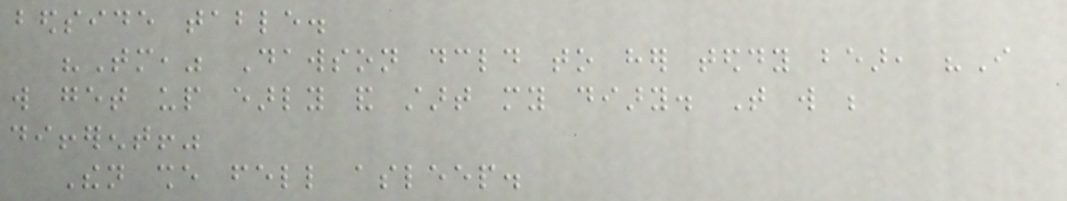bedside table.
"Tomorrow," Dawson declared to her teddy bear, "I
will get up early and start my diary. That will be
different!"
Then she fell asleep.
